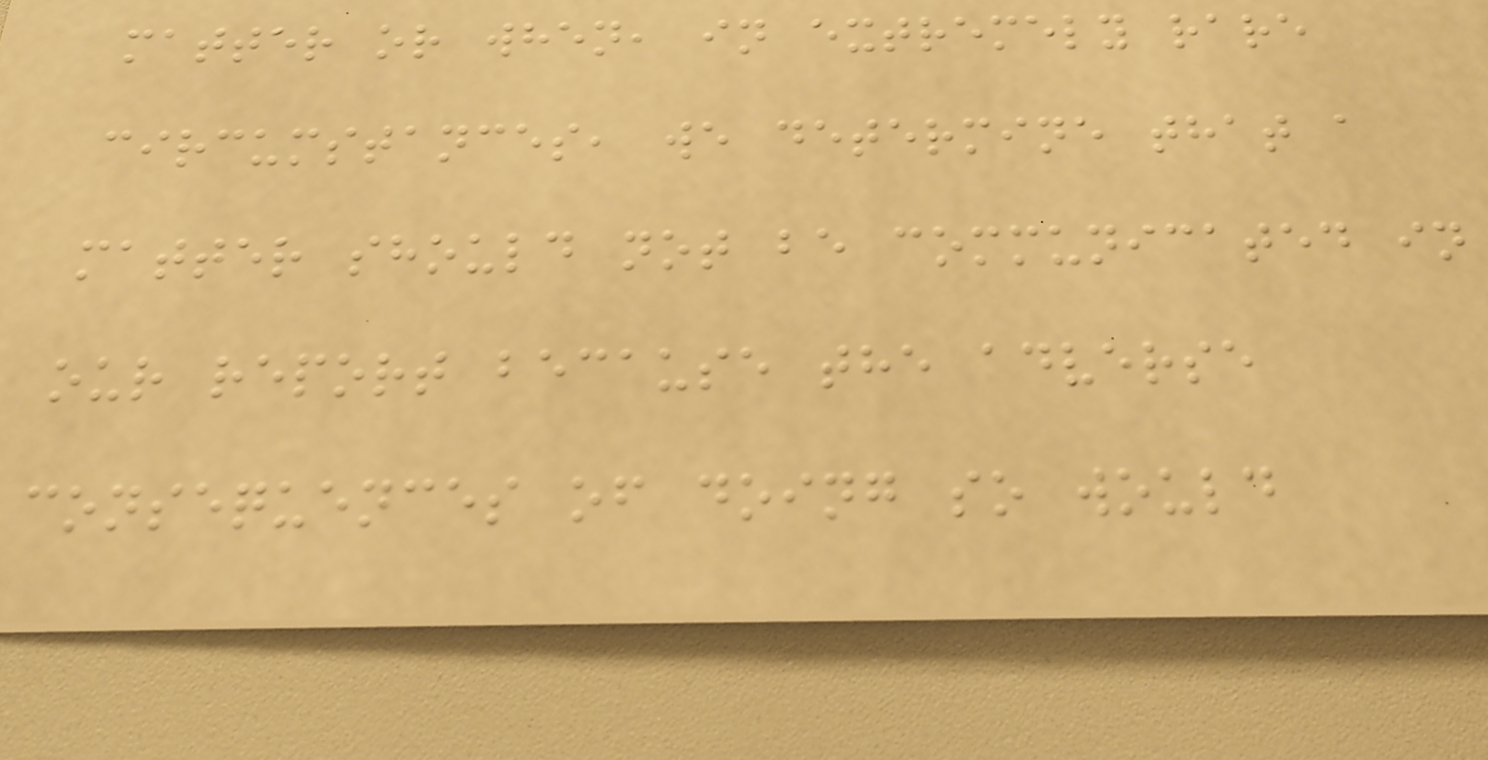matter or when, in extremely rare
circumstances, we determine that a
matter should not be communicated in
our report because the adverse
consequences of doing so would
